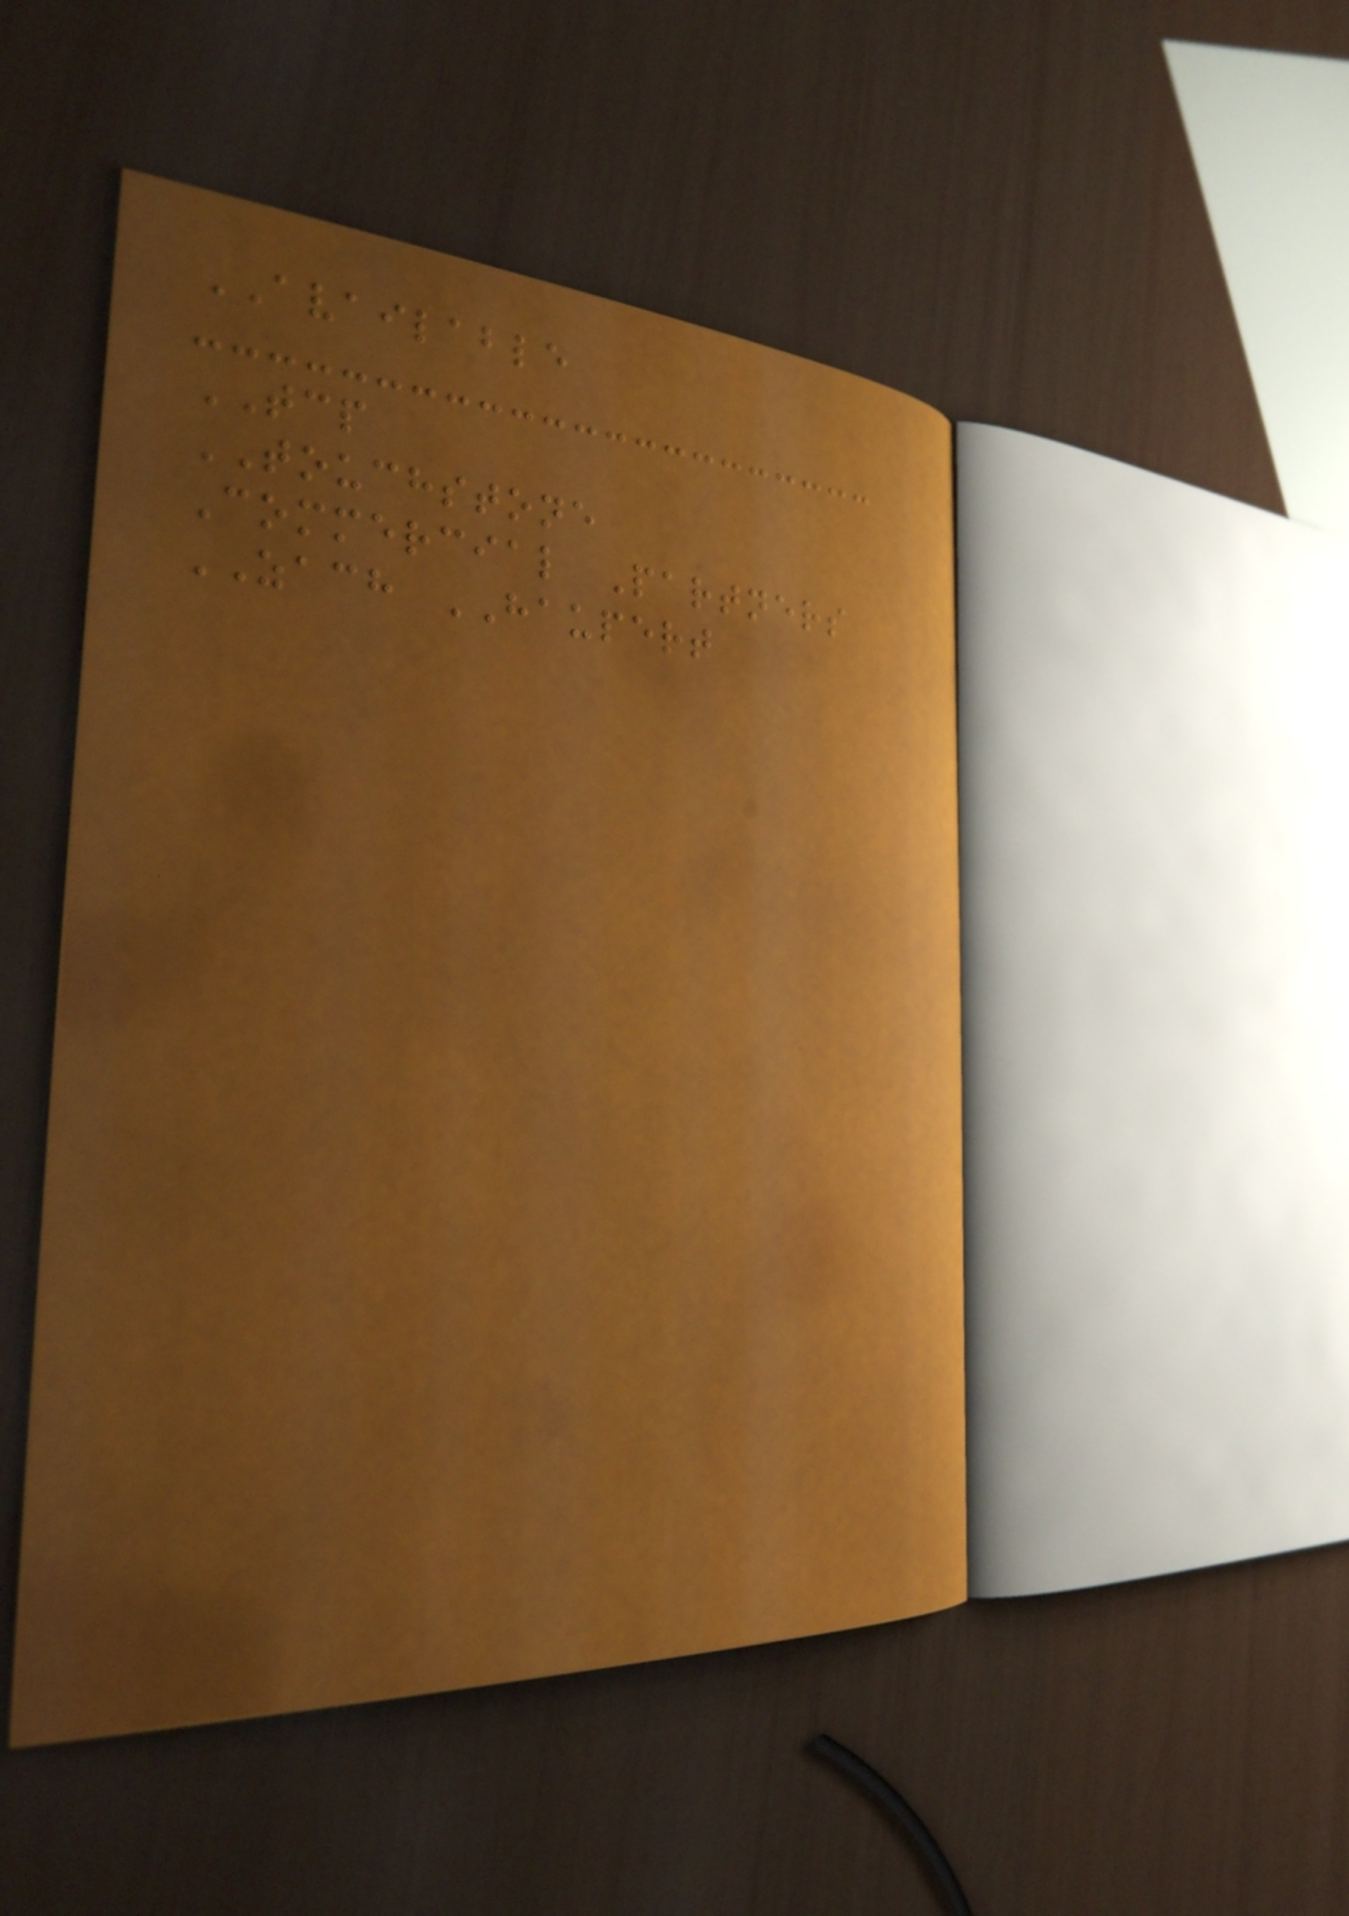AVAILABLE
TCP
TOUCHSTONE
Commercial Partners
ZACH HAUPERT
